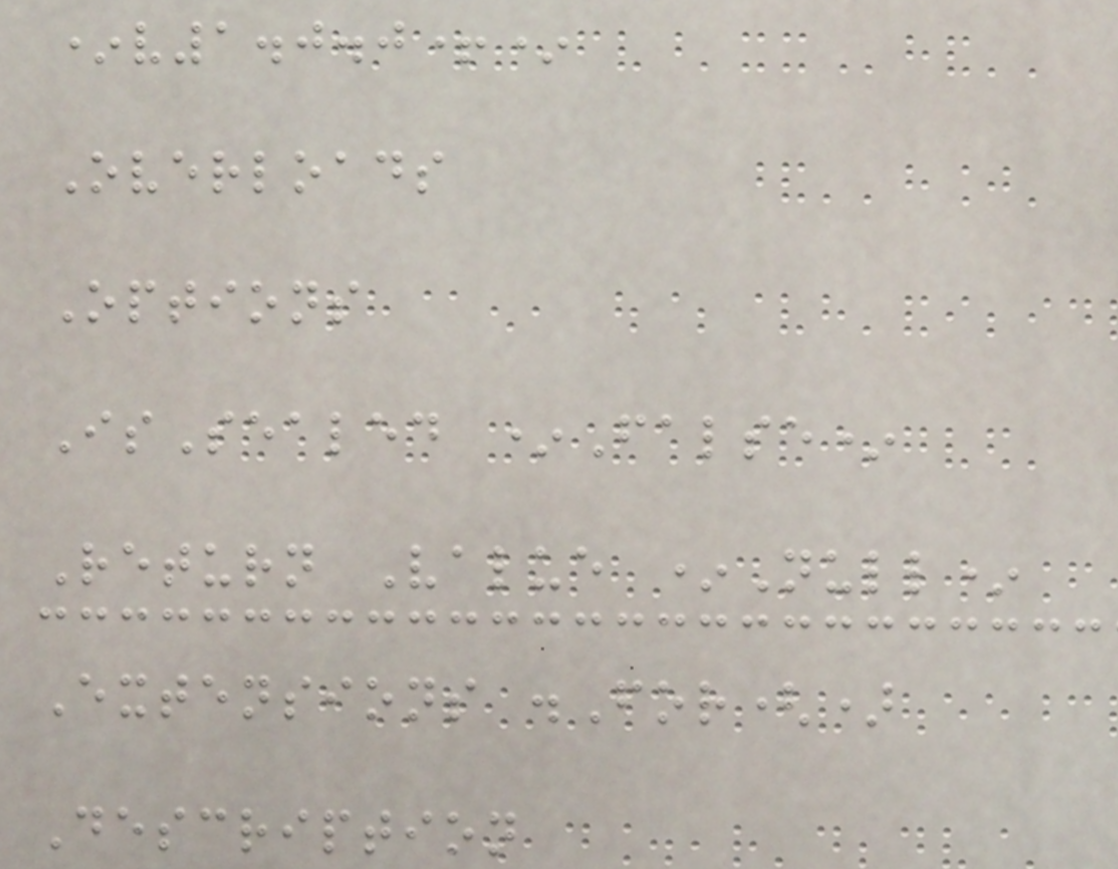*v1.0.0+*
Overloads
Options
IsSealed *False*
Return Value *Null*
Extensions .For()
Description
